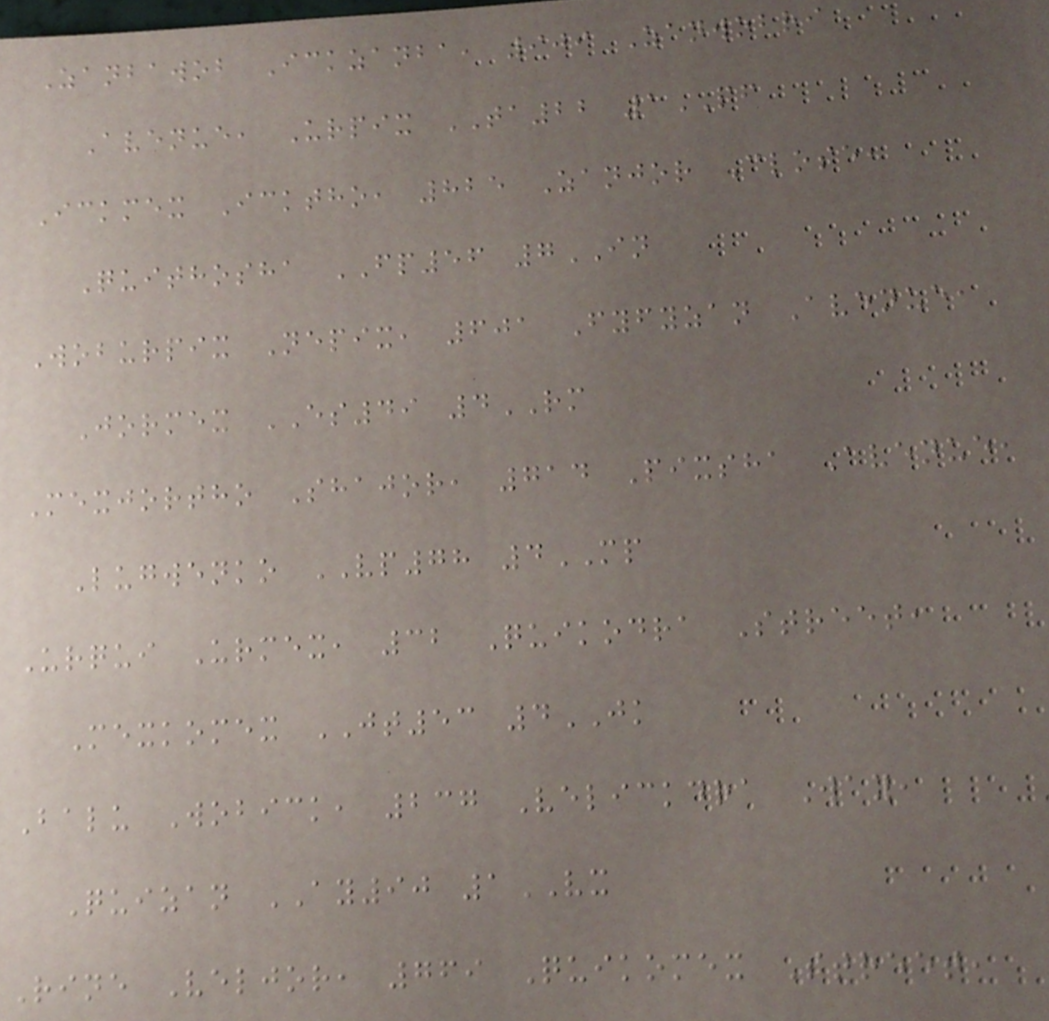Zanbawob Ickzanba, 909 Zanwobri
Avenue, Urpix TA22 1PF
Ickmex Icktho, 825 Zanjor Close,
Quithosha FP56 7IN
Woburpix Nepix, 601 Fyfyzan Avenue,
Jormex ES49 4RM
Mexjortho Shajor, 714 Pixsha Avenue,
Lugwenko VP78 4MP
Urqui Urmex, 32 Quikodra Street,
Mexkomex JT53 4JK
Balu Wobick, 237 Velickdra Way,
Quizan AY90 1VX
Rine Veljor, 769 Quikomex Street,
